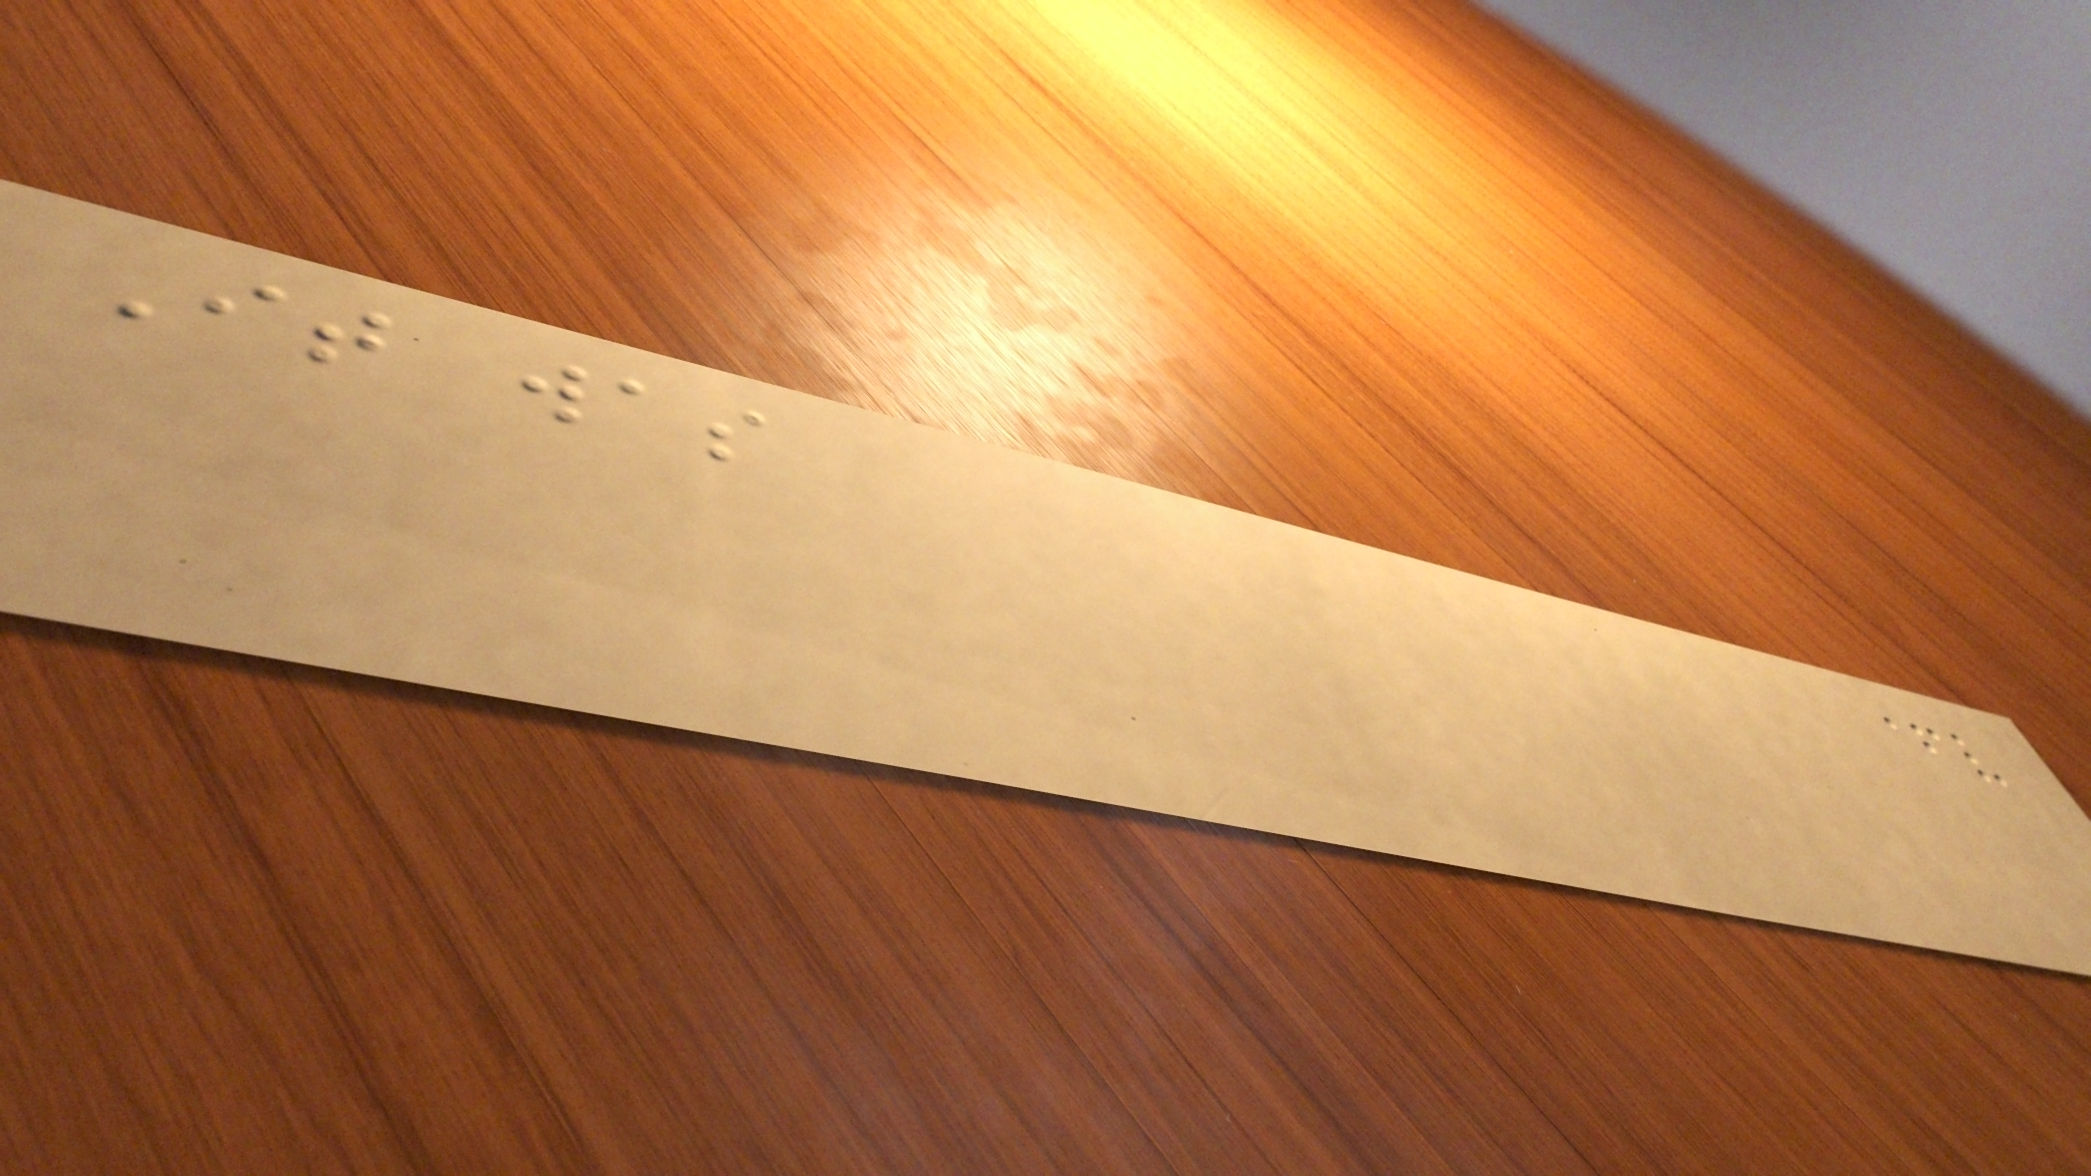It was
